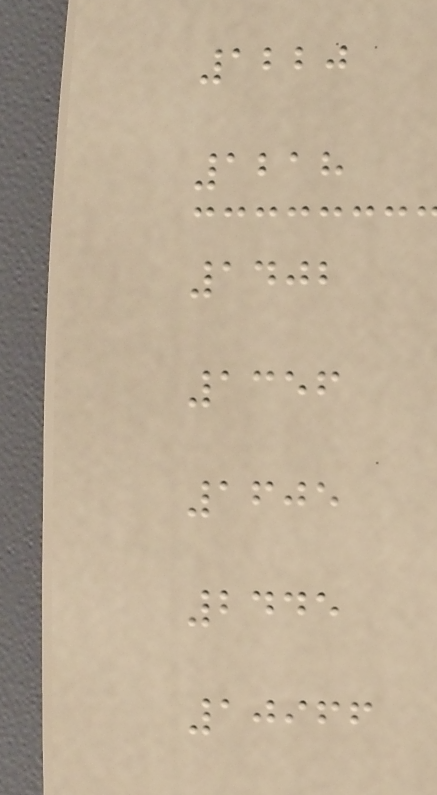1220
1218
1402
1356
1605
2445
10966
